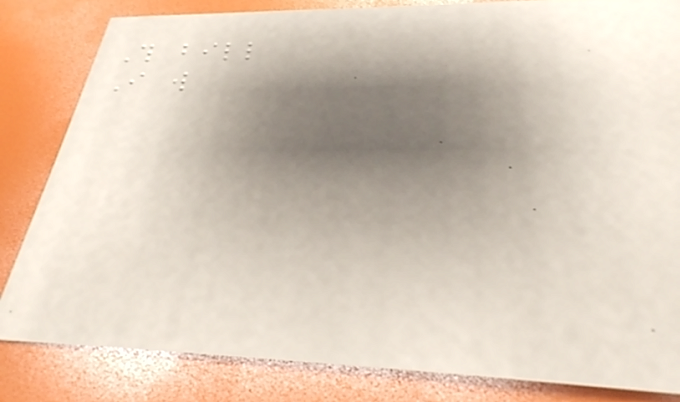This bill
I will
